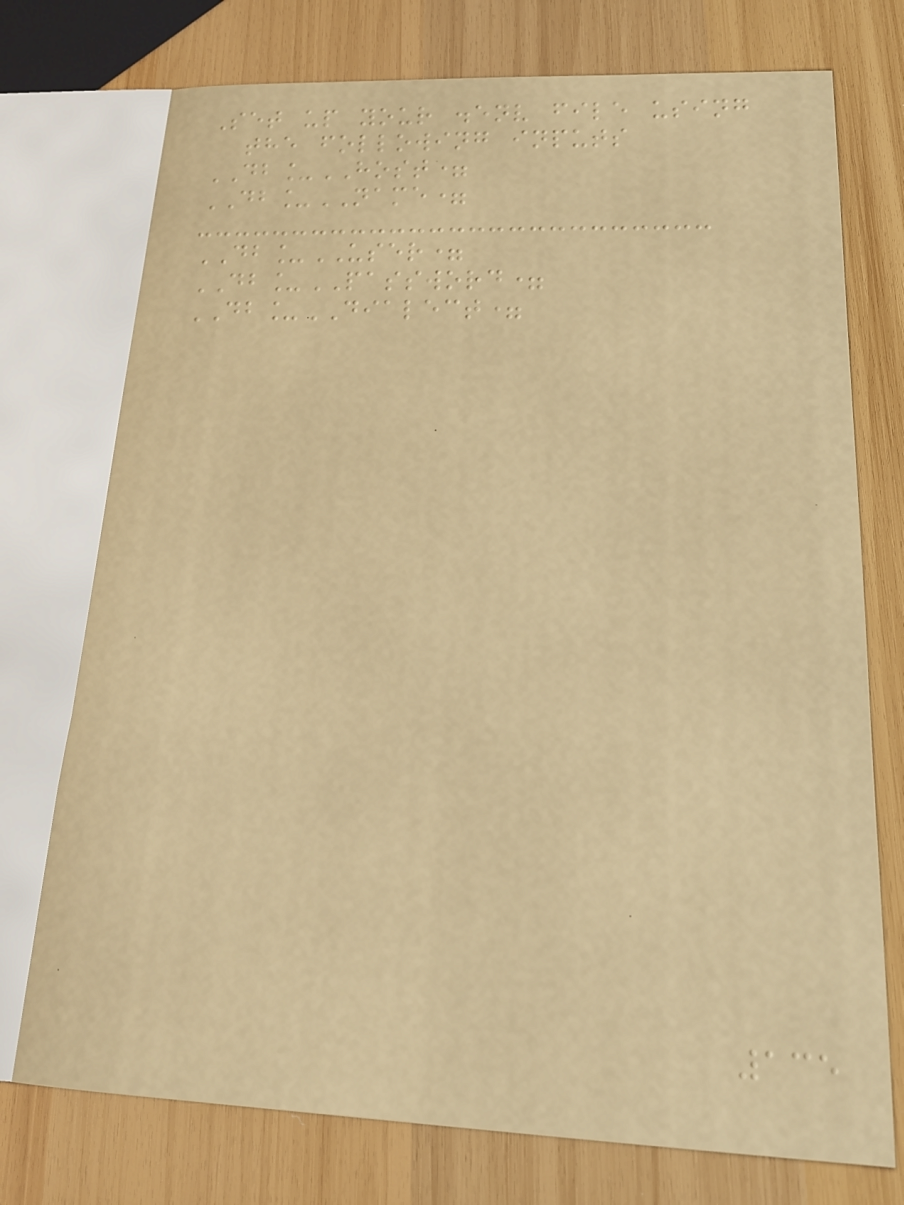Set up your .env file using
the following inputs
DB_HOST=
DB_NAME=
DB_USER=
DB_PASSWORD=
DB_DIALECT=
135
